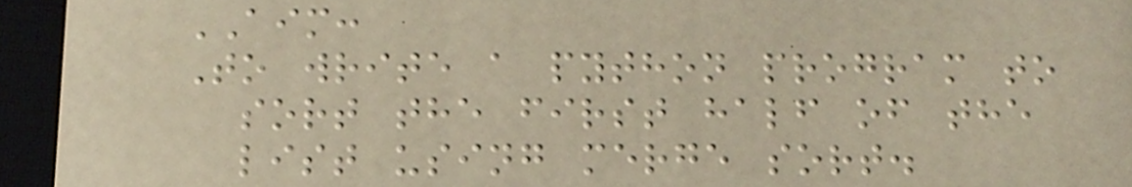AIM:
To write a python program to
sort the first half of the
list using merge sort.
